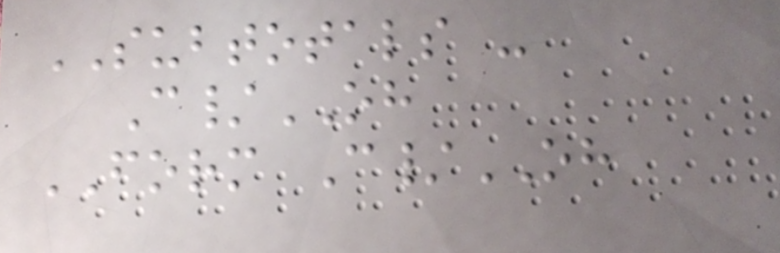SUBTOTALS -
C/OH
FORM C/OH
